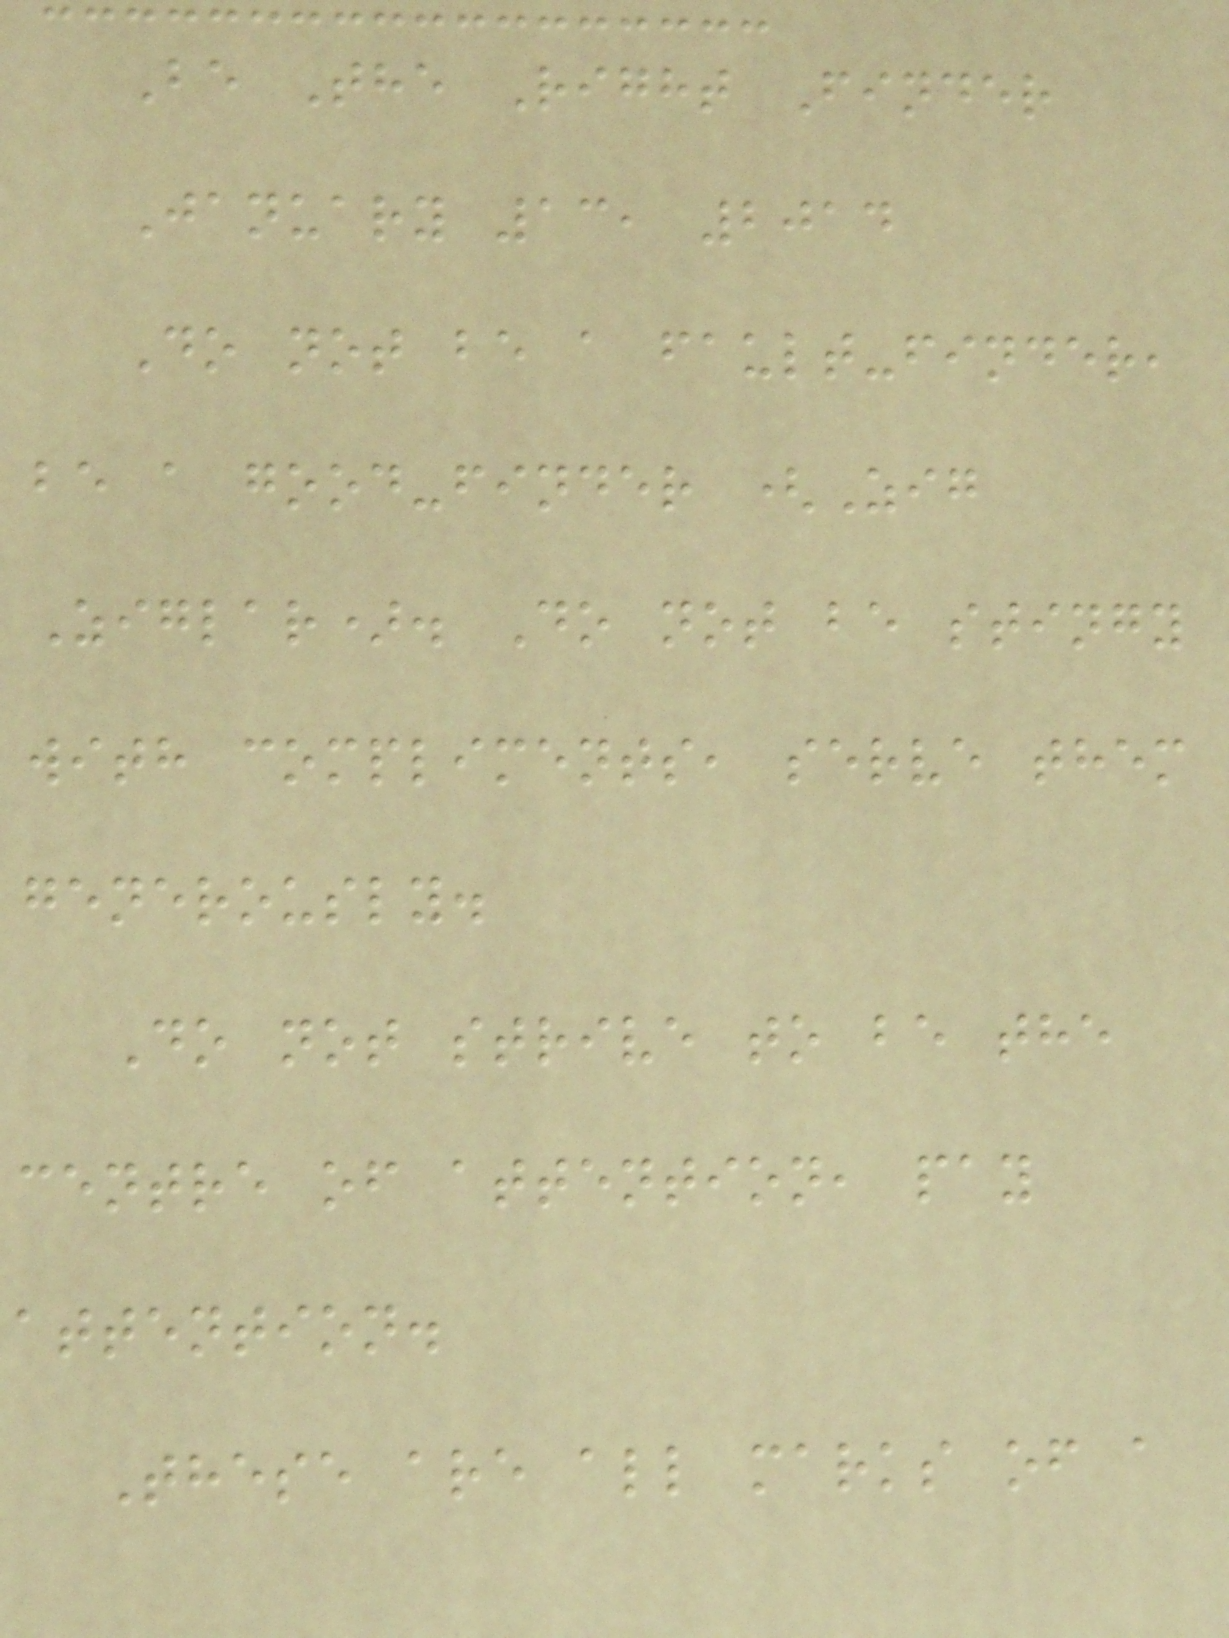Be The Right Finder
January 13, 2014
Do not be a fault-finder,
be a good-finder (Zig
Ziglar). Do not be stingy
with compliments, serve them
generously.
Do not strive to be the
centre of attention, pay
attention.
These are all marks of a
